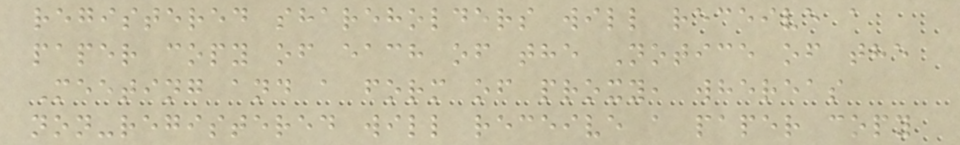registered shareholders will receive a
paper copy of each of the Notice of the
Meeting and a form of proxy, whereas
non-registered will receive a paper copy
